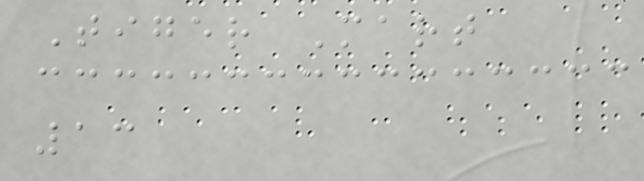Tiger Mart
13
